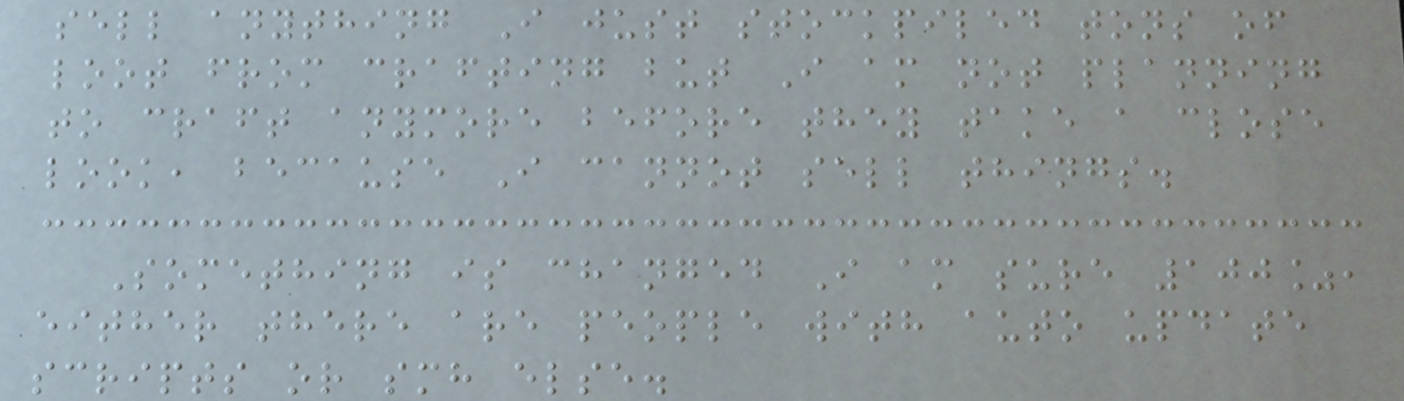sell anything I just stockpiled tons of
loot from crafting but I am not planning
to craft anymore before they take a close
look, because I cannot sell things.
Something is changed I am sure 100%,
either there are people with auto update
scripts or smh else.
